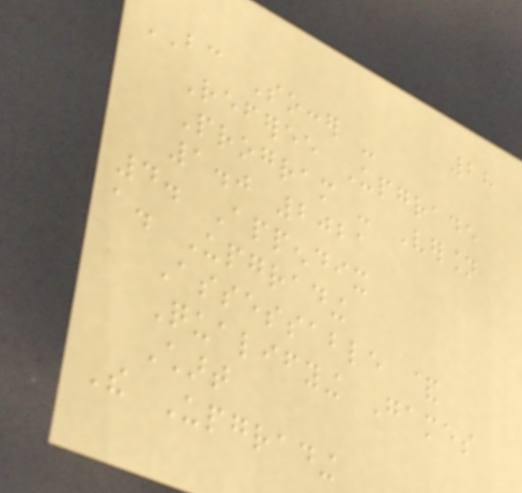28
BC Soccer -
Referee Upgrade
Program - Version
1.0 2021
4. Appendix
a. Upgrading
Assessable &
Qualifying Games
Chart
The Upgrading
